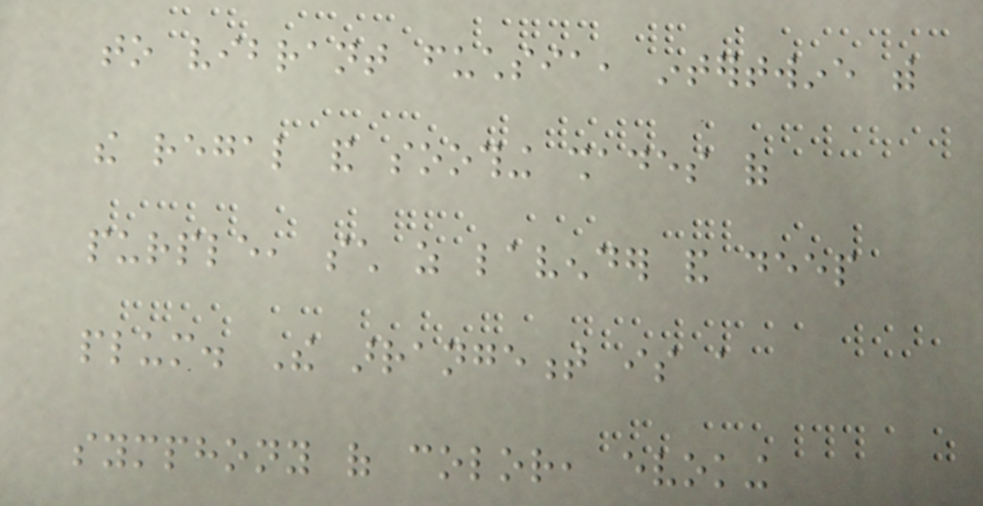to vibrant fuchsia, intertwine with
the regal and soothing shades of
purple, such as lavender and deep
plum. The arrangement is a
symphony of color, evoking
